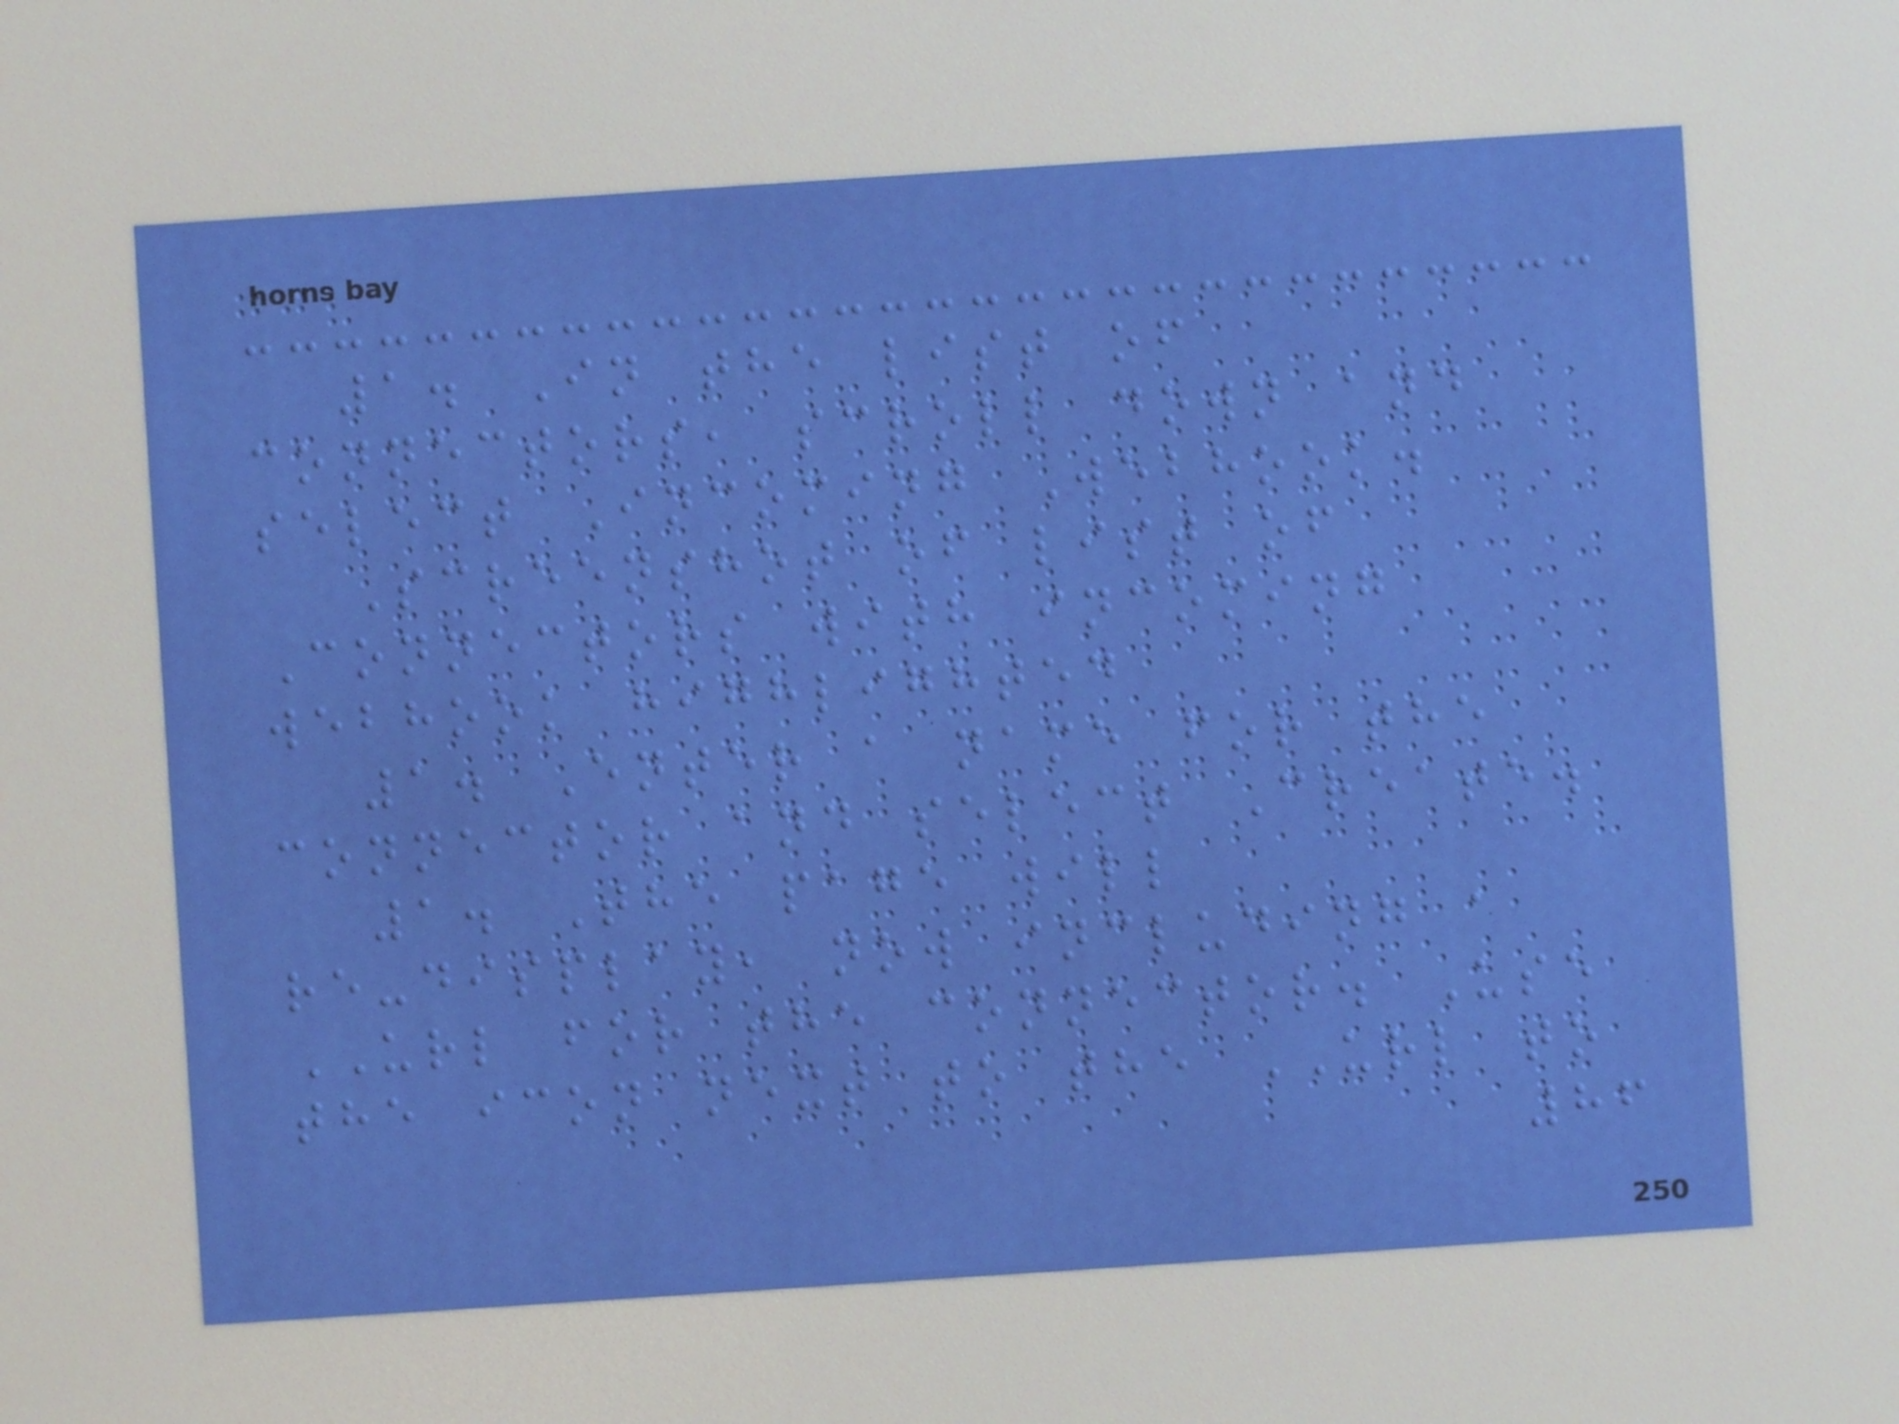1. In the list of
connectors, scroll down and
select Incoming Webhook.
Screenshot of list of
Connectors with incoming
webhook highlighted
1. Enter a name for the
connector and select Create.
1. The page will
re-display, now including a
URL for the connector. Use
the icon next to the URL to
86
